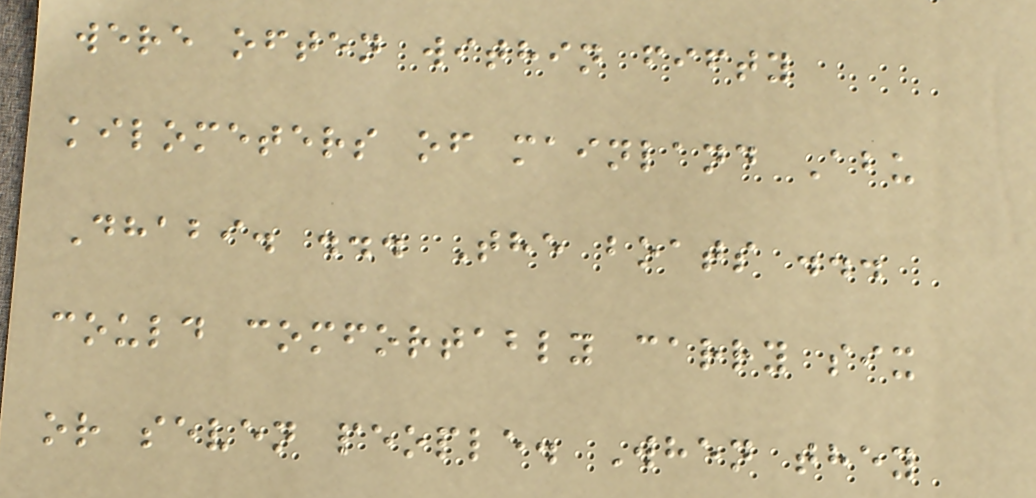were often within fifty
kilometers of mainland Abu
Dhabi. ... The boats ...
could comfortably carry six
or seven people. When they
